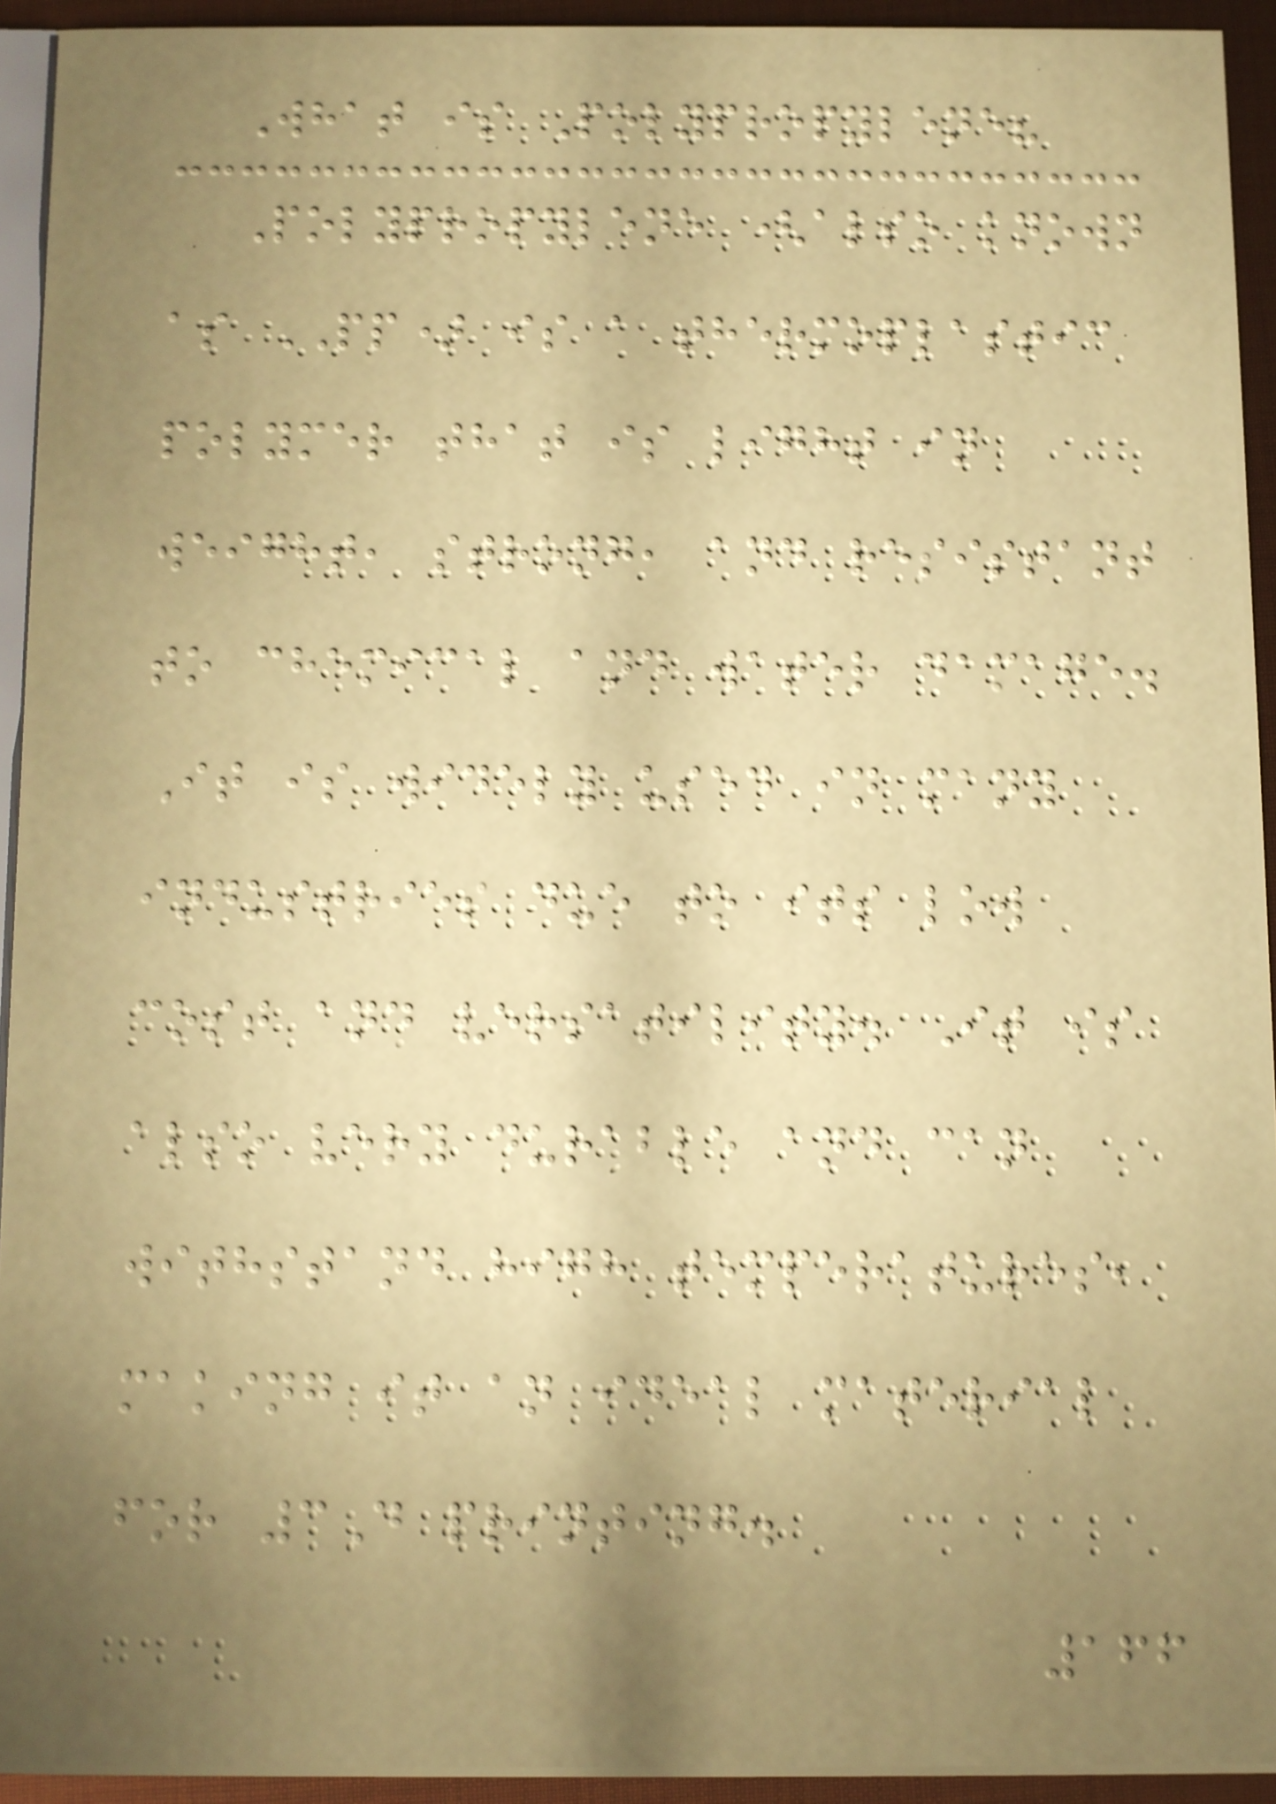What is Polypropylene?
Polypropylene (also known
as PP) is a thermoplastic
polymer that is light in
weight, strong, and resistant
to chemical and water damage.
It is widely used in many
industries due to its low
cost and versatility. It is
also very durable and can
withstand high temperatures,
making it an ideal material
for 3D printing.
166
